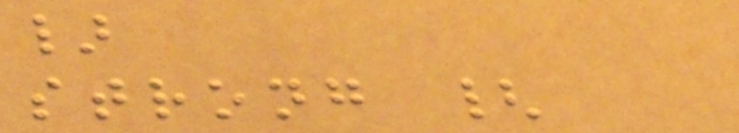}
strong {
